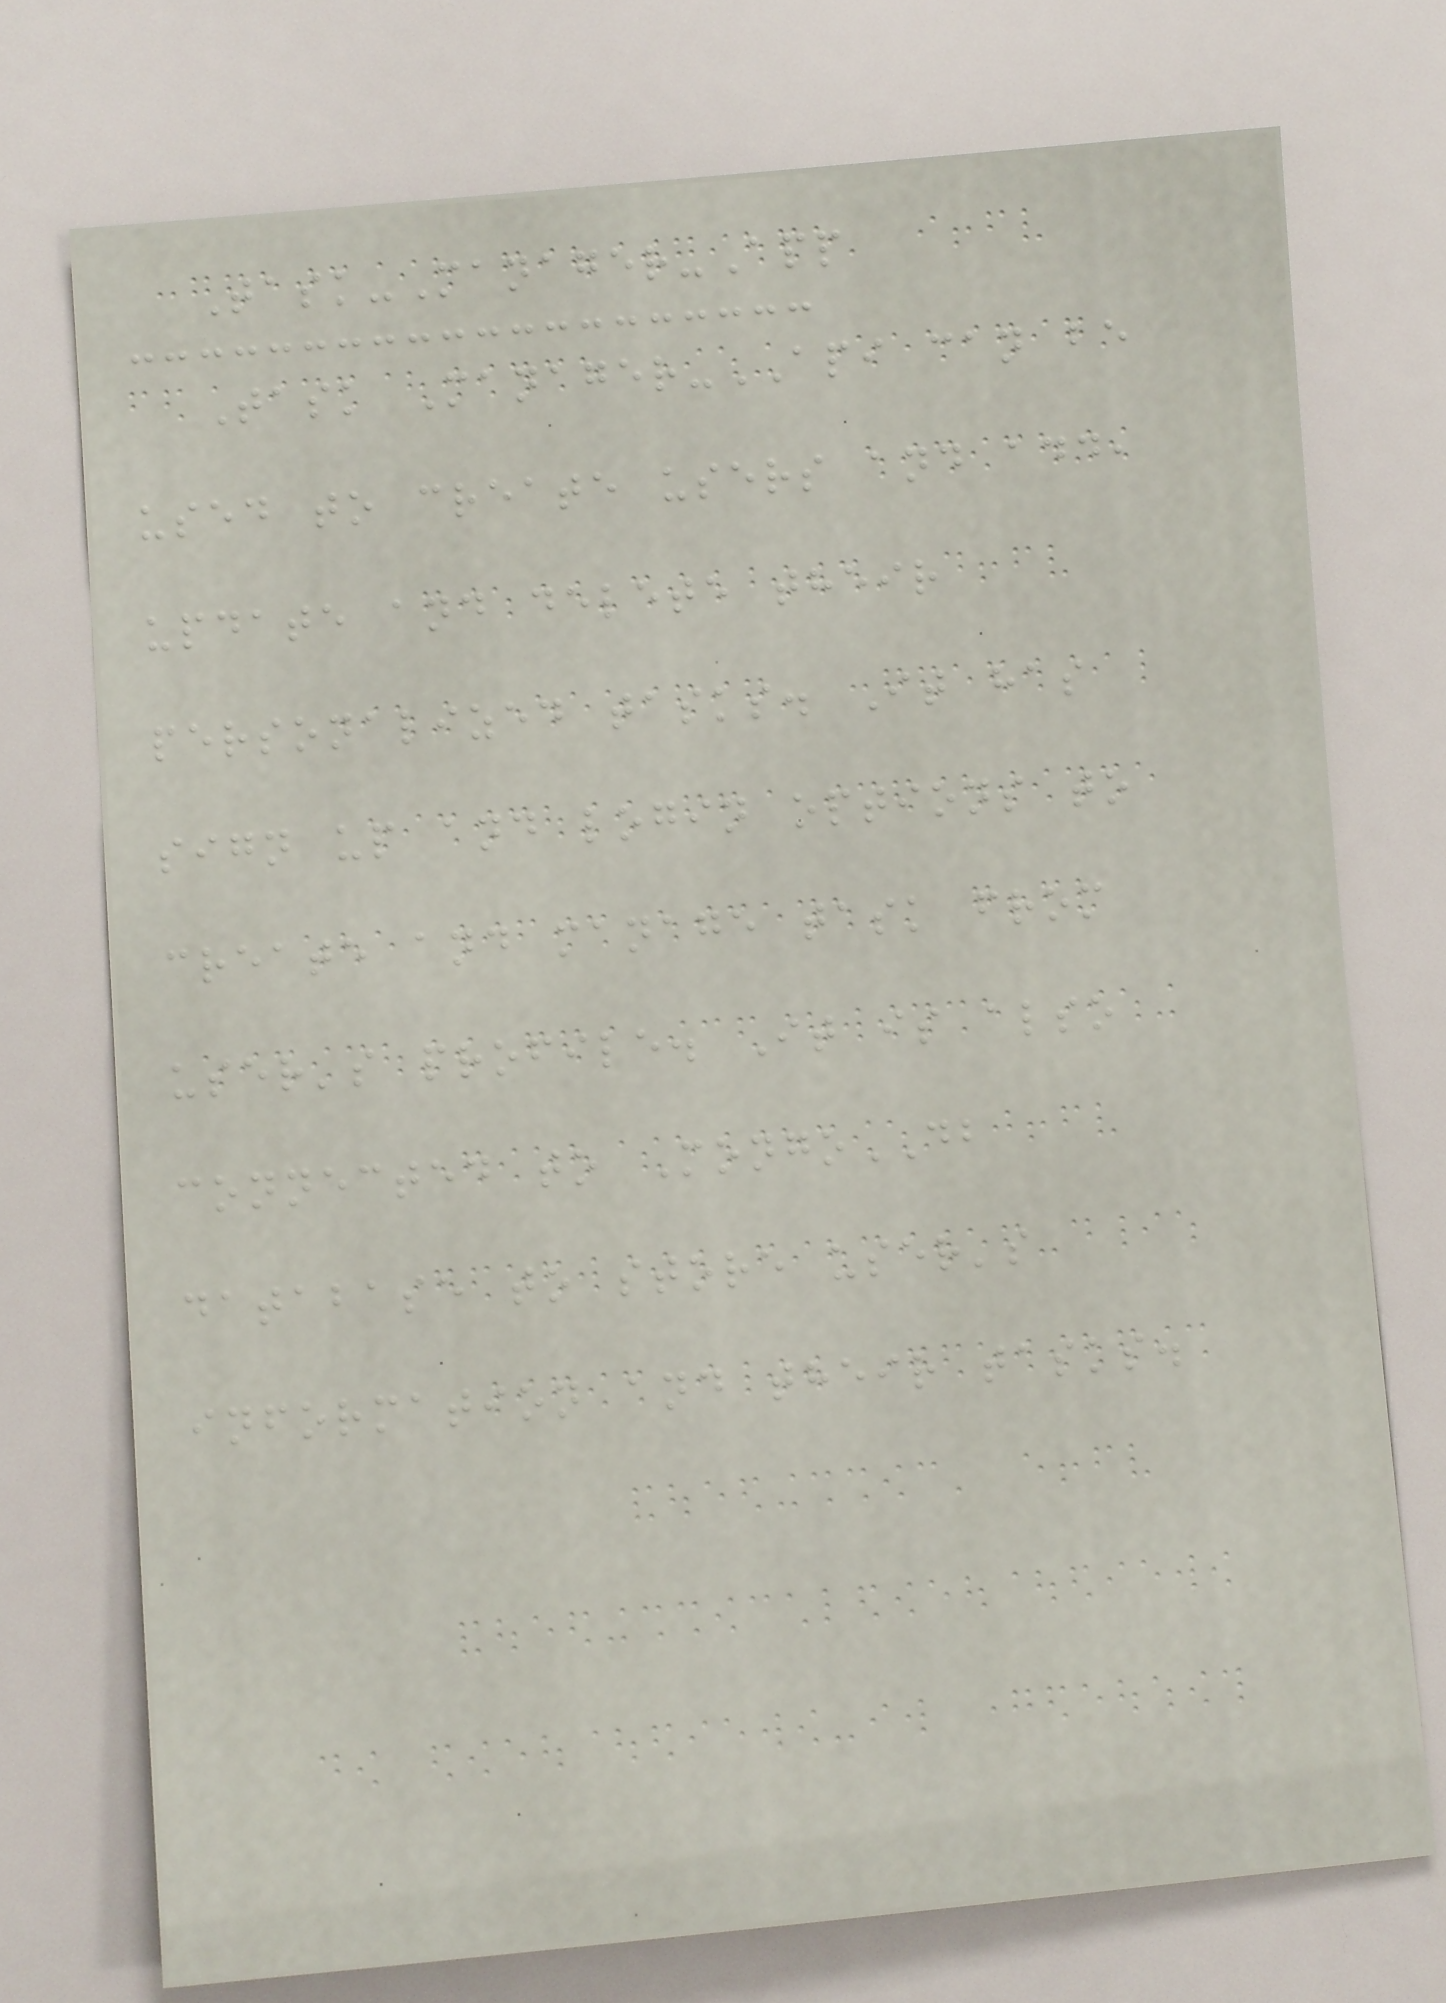Task-Manager-App
Task Manager-API can be
used to create users and add,
update and delete their
personalized tasks. It has
sign up and login options to
create and manage task from
user's profile. It is also
connected to MongoDB
database to store user's
information and their tasks.
